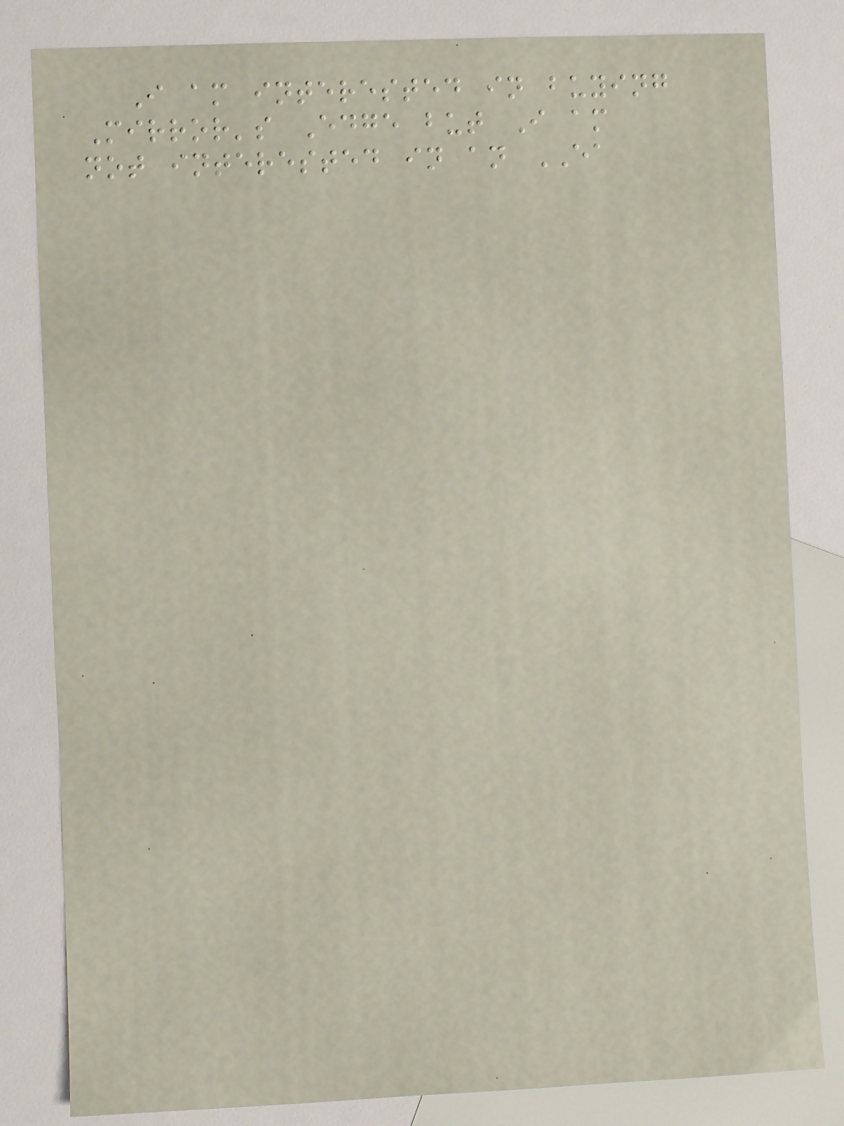I am interested in buying
Mirror's Edge but I am
not interested in an EA
